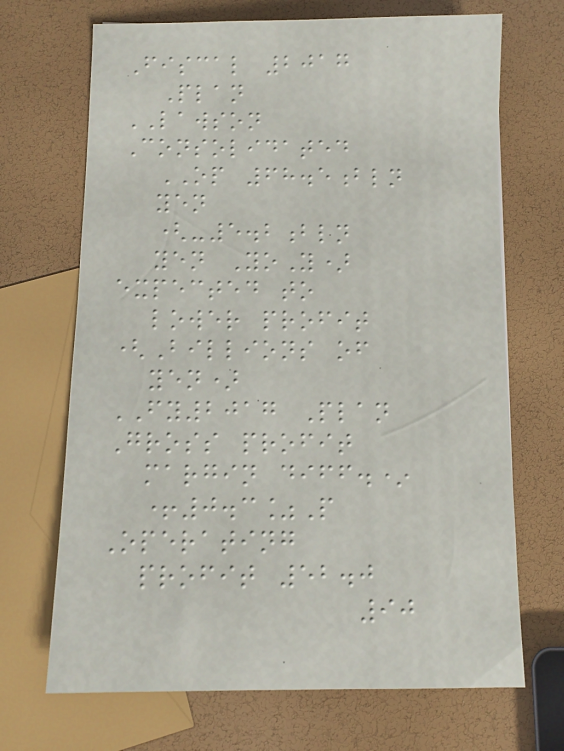Fiscal 2017
Plan
LAWSON
Consolidated
OP 68.5bln
yen
(-5.2bln
yen YoY)
expected to
lower profit
(Billions of
yen)
FY2017 Plan
Gross profit
margin diff.*
+0.3%P
Operating
profit 52.0
90
